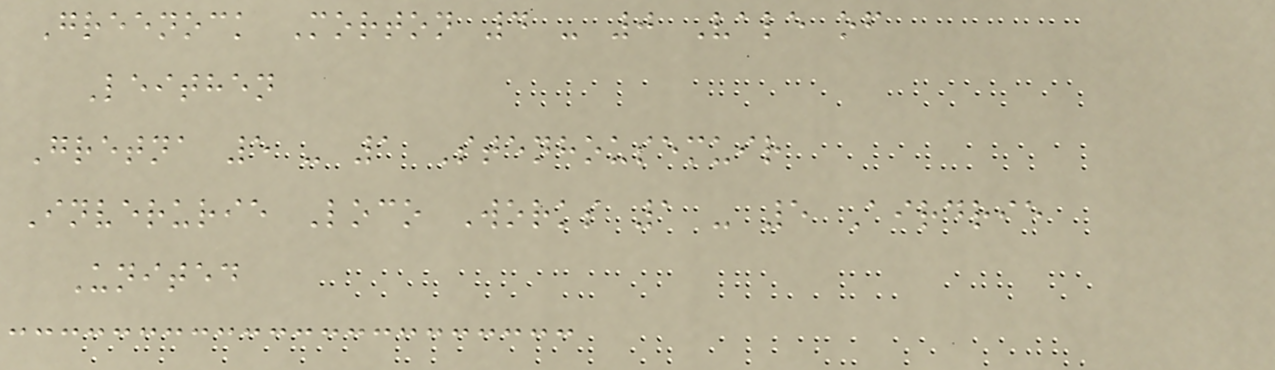Greenock Morton 4 - 0 Vale of
Leithen
Gretna 5 - 1 Stenhousemuir
Inverurie Loco Works 1 - 5 Airdrie
United
